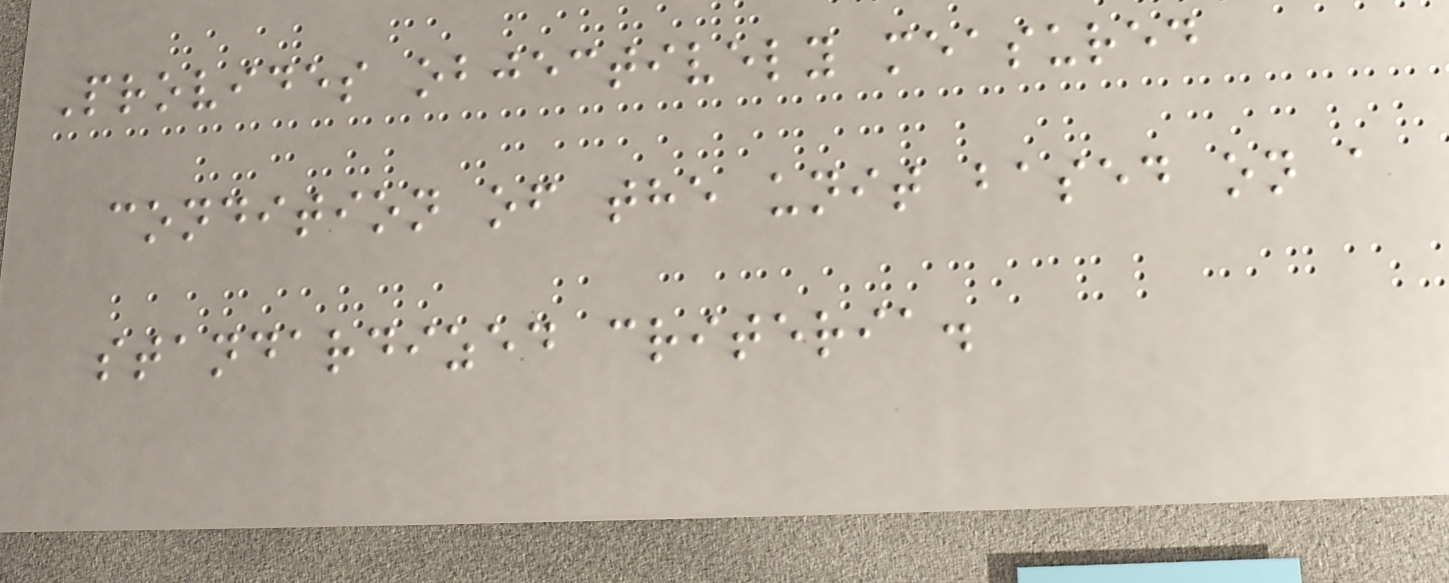Provides objectively measured
condition of the unit based on a
standardized criteria.
